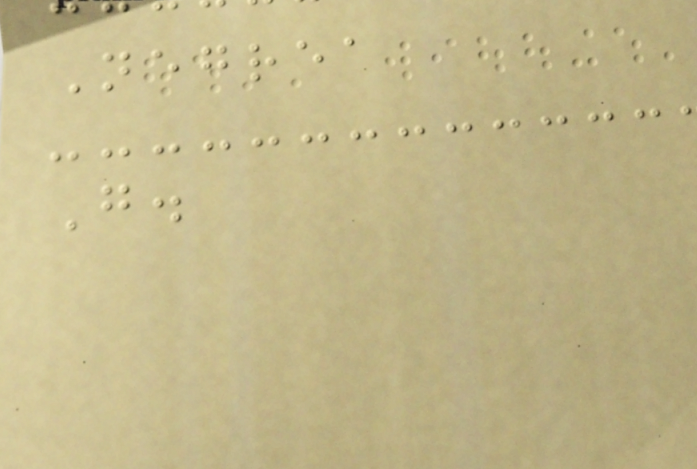Negrea
G.
